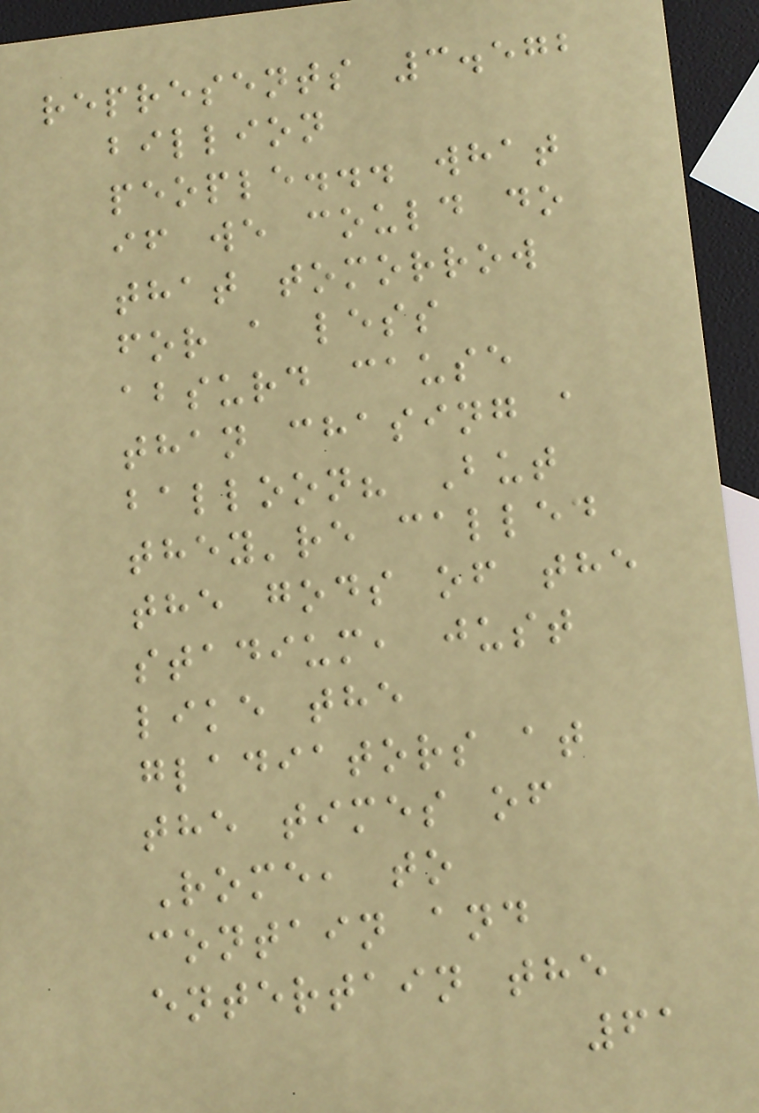represents 3.572
billion
people... what
if we could do
that tomorrow
for a less
absurd cause
than chasing a
balloon? But
they're called
the gods of the
stadium, just
like the
gladiators at
the times of
Rome, to
contain and
entertain the
61
